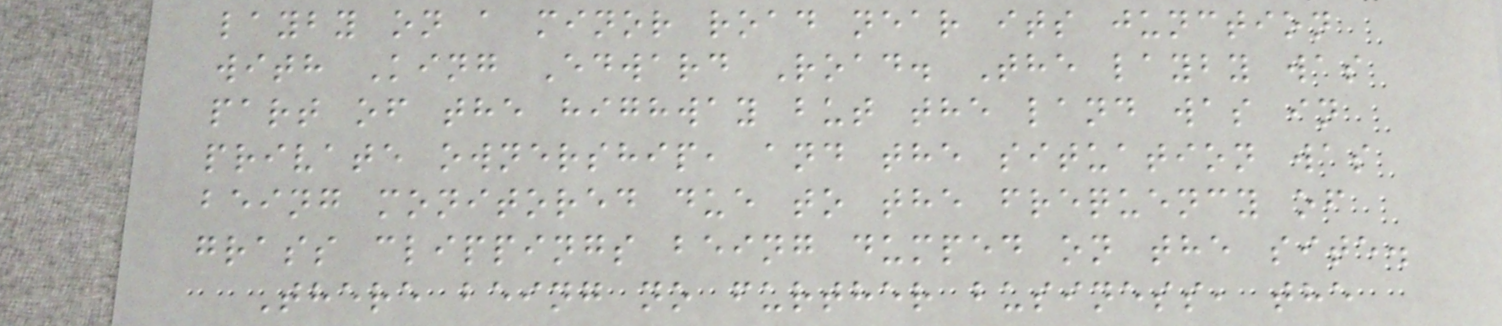layby on a minor road near its junction
with King Edward Road. The layby was
part of the highway but the land was in
private ownership, and the situation was
being monitored due to the frequency of
grass clippings being dumped on the site.
There being no further business, the
